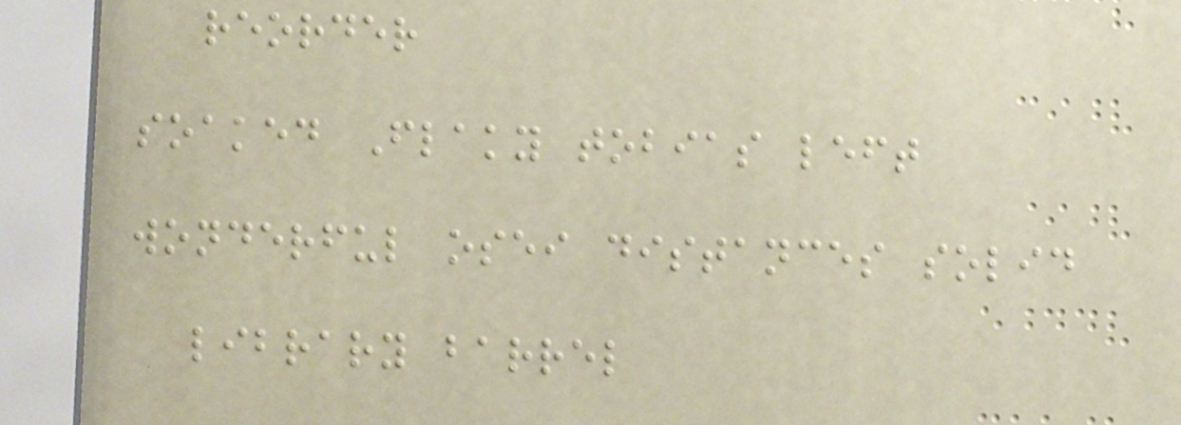reorder
soaked Flaky tobias left
wonderful osei distances solid
library barrel
